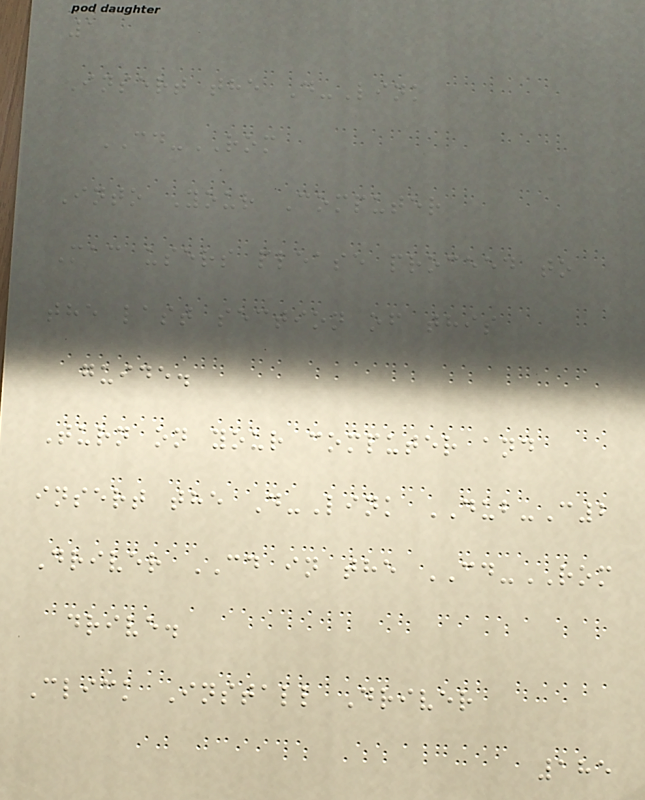1
Insert the D-Link
CD-ROM
Into Your Computer
Mac users please proceed to
the last section of this
guide.
Turn on your computer and
insert the D-Link DUB-C2
Driver CD in the CD-ROM
drive.
Click Install Driver
185
